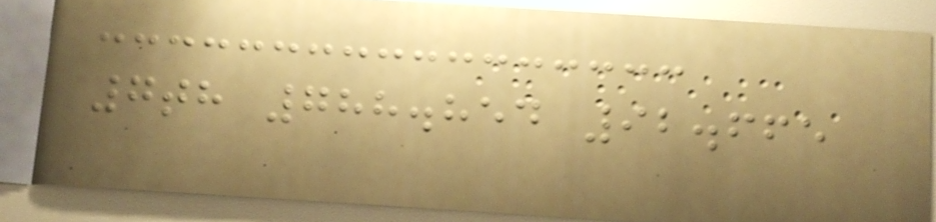7th 788.854 92.665
